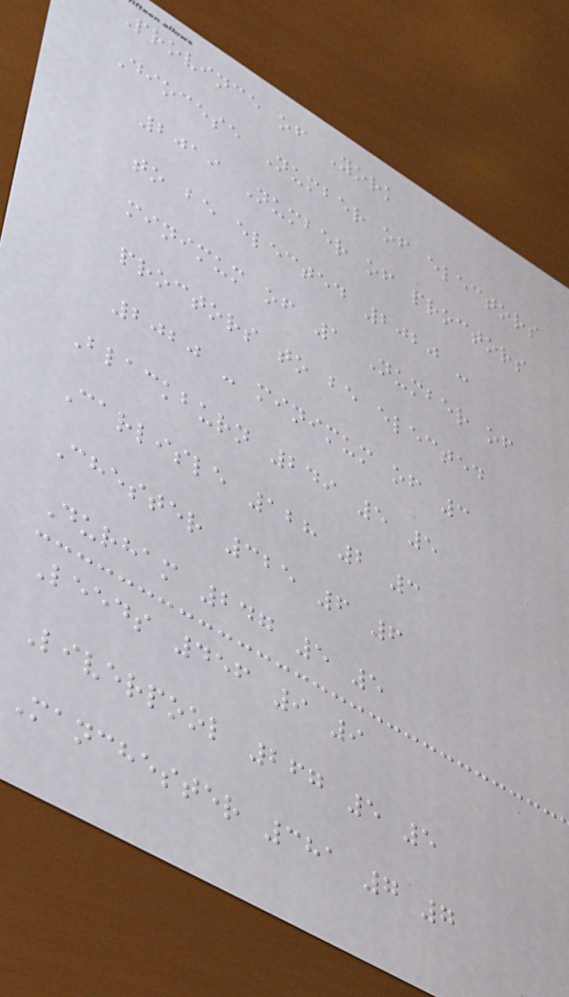Province of York
Diocese Number of electors
2019 Number of proctors
to be elected 2020 -
minimum of 1 Number of
proctors to be elected
2020 - minimum of 3
Blackburn 249 5 5
Carlisle 128 2 3
Chester 325 6 6
Durham 247 5 5
Leeds 456 9 9
Liverpool 267 5 5
Manchester 381 7 7
